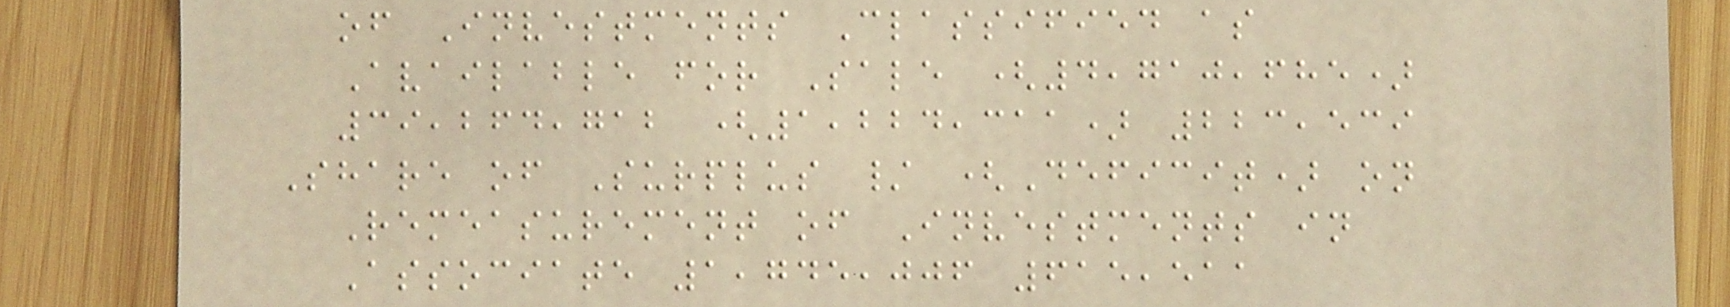of Investments Classified as
Available for Sale (4,710,685)
39,264,712 (1,224,311) 223,539
Share of Surplus / (Deficit) on
Remeasurement of Investments in
Associate 1,745,006 615,511
